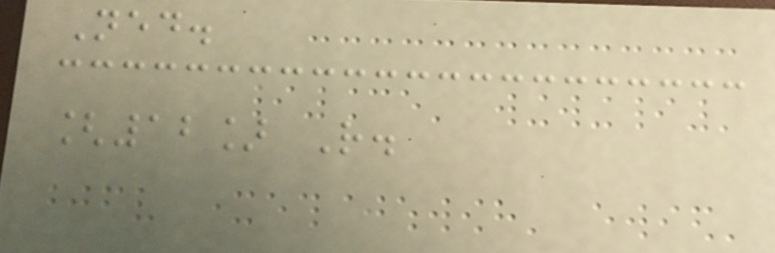Ned.
[12] R.
